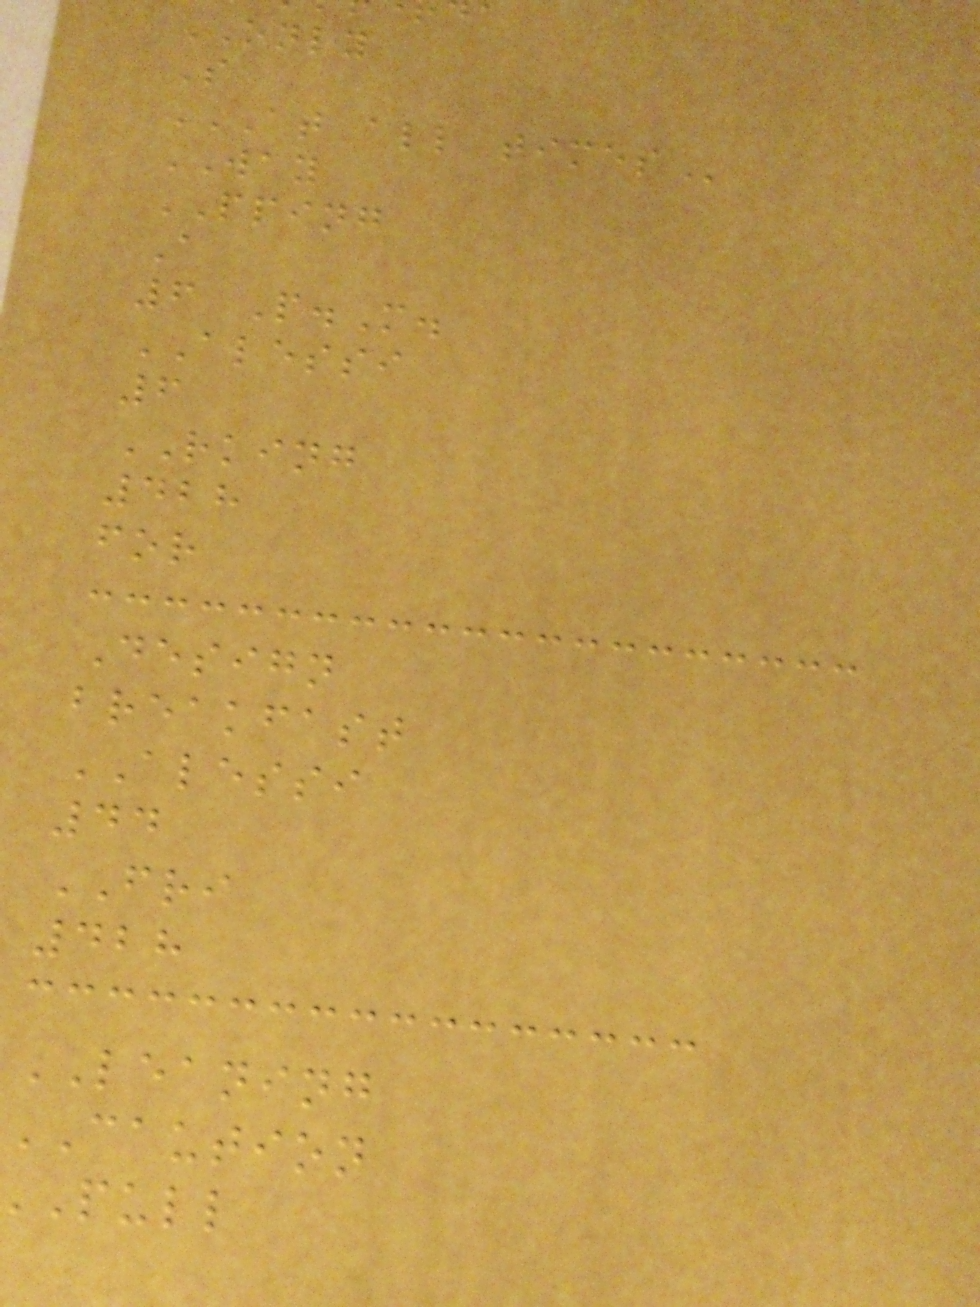ONLY
S
AT ALL TIMES
WAY
PPING
A
6 P.M.
ALESSI
6
RKING
428
for
Design
breakfast
ALESSI
44
FRI
428
LEANING
CAUTION
pull
